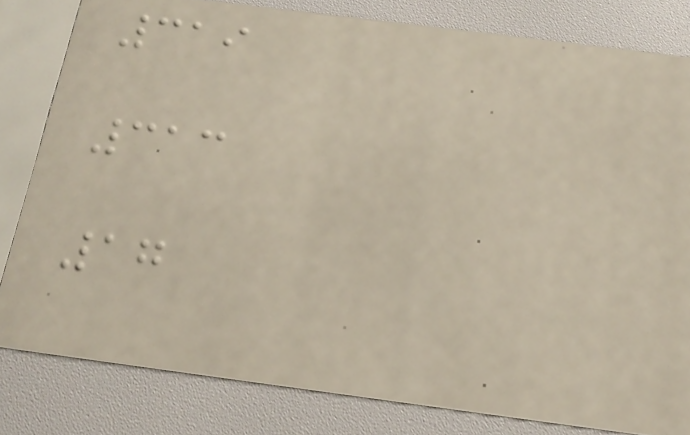319
313
17
